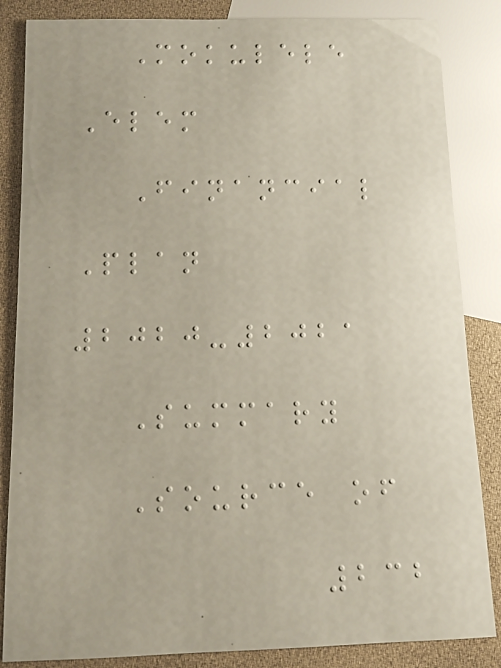Mokulele
Elem
Financial
Plan
2020-2021
Summary
Source of
232
